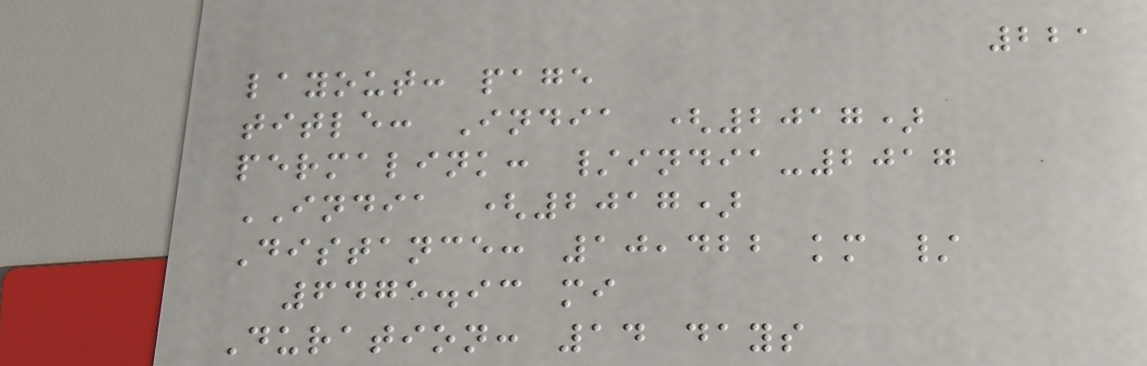221
layout: page
title: India (2017)
permalink: /india-2017
INDIA (2017)
Distance: 10,422 km /
6475.93 mi
Duration: 14 days
